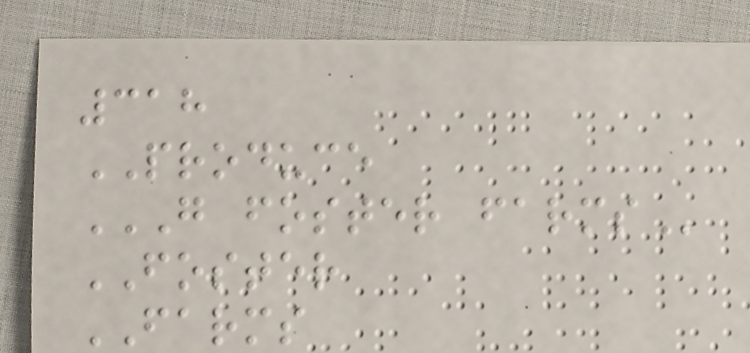318
PRODUCE
G FOSTER FARMS
FOSTER
FARMS
